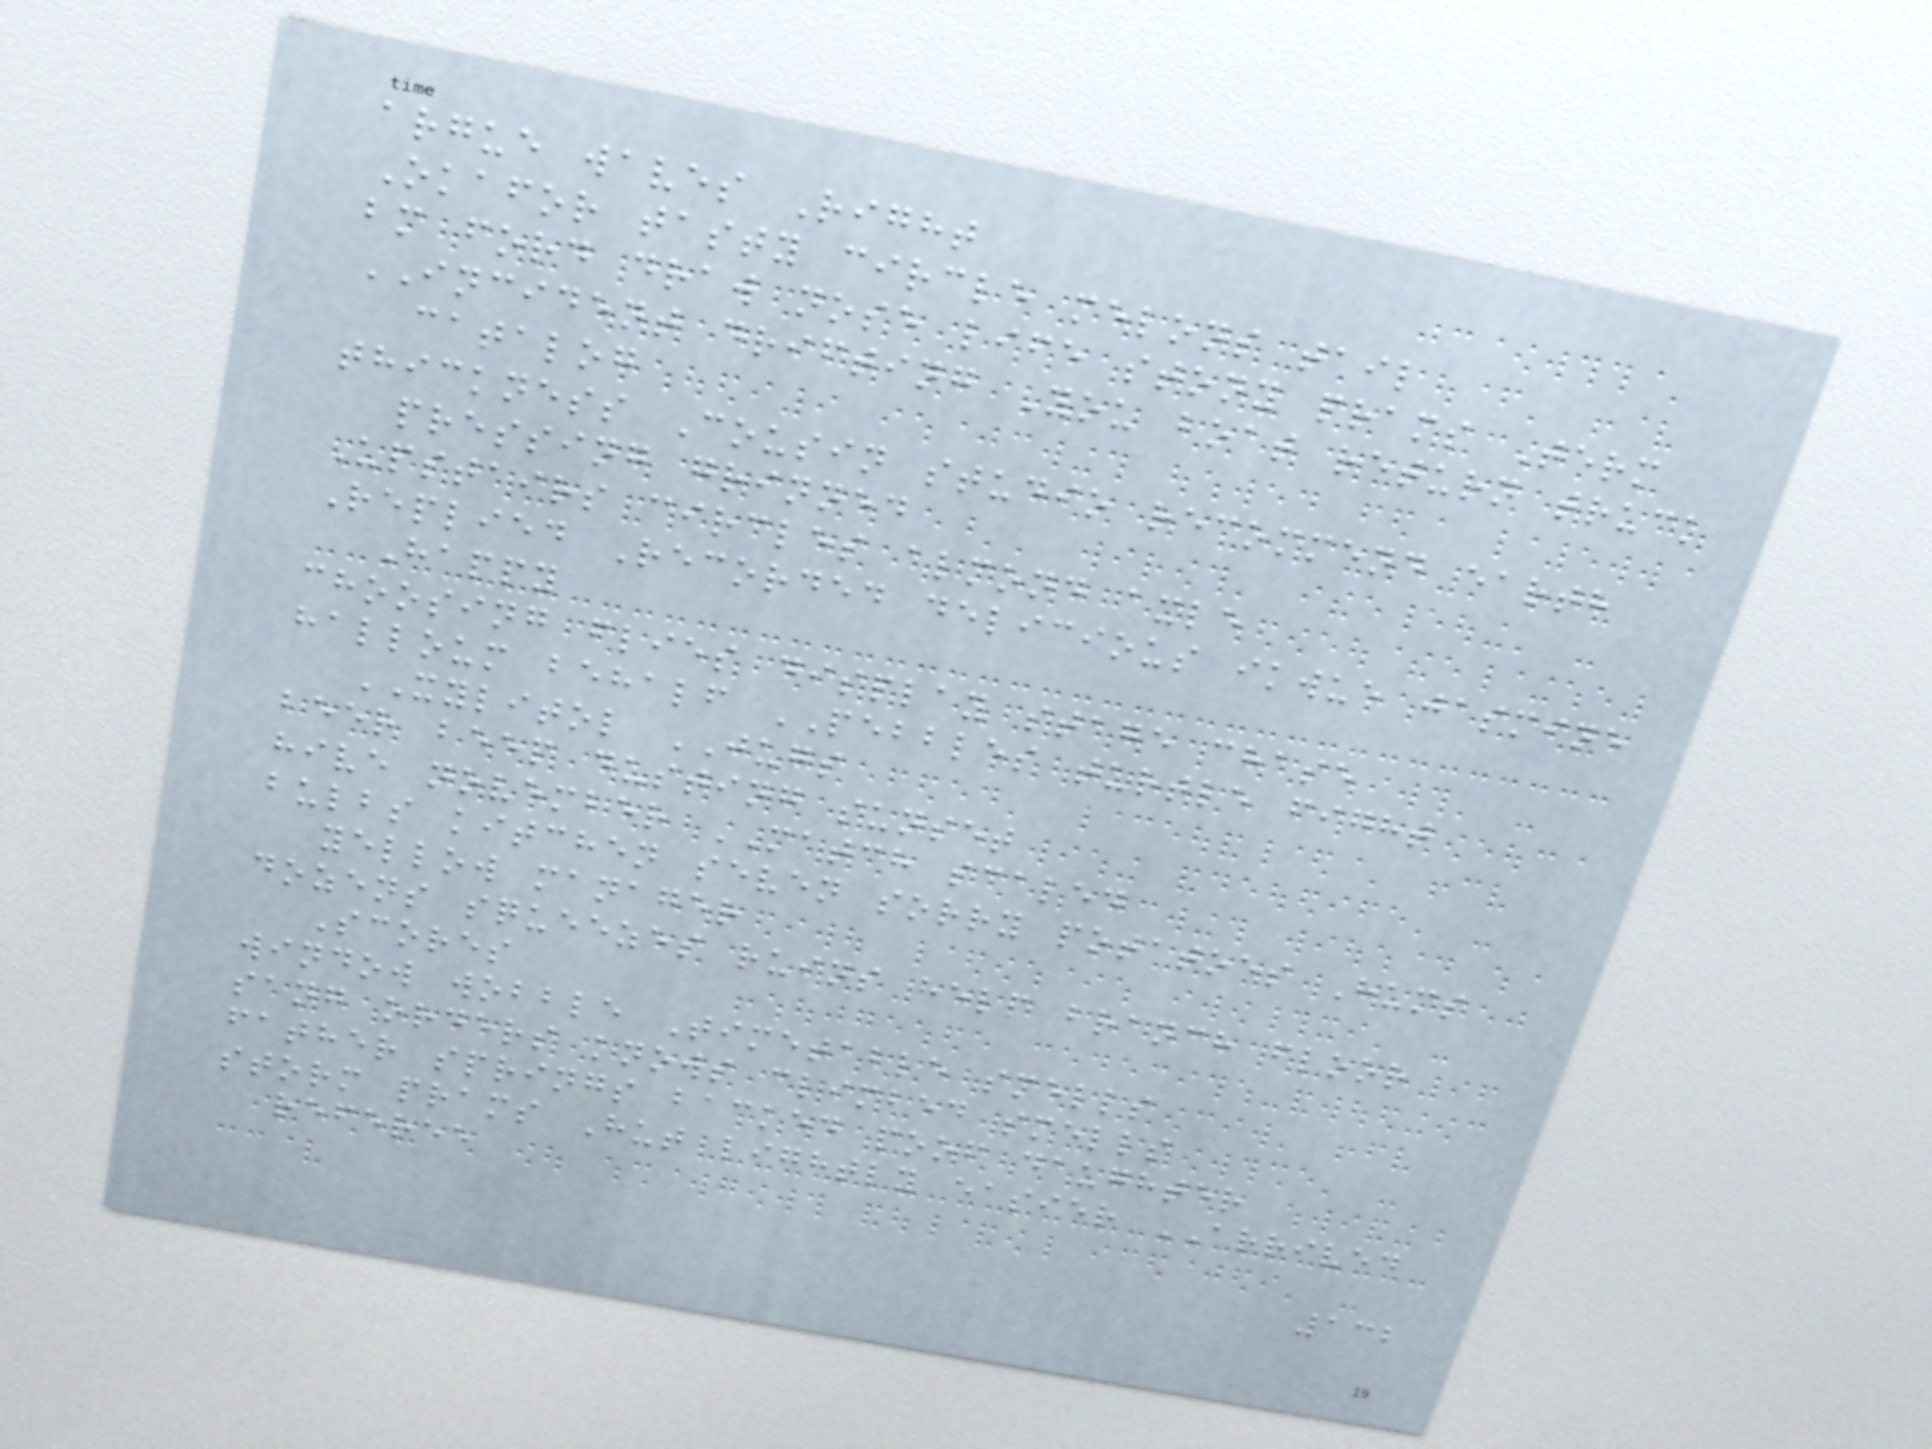argue waves Right
Okafor tasty circle melons tail
bm ford draw nose life stony prams Term
INCIDENT drifting You boat return truck
catalog
thickness Cousin studio recommend earth
pressing grinned
Upstairs circles almond axle
Replied Recorded delicious ikwue jasmine
Happy
choosing flies display stage chase
halloum behalf PEBBLES turtle fight
XYLITOL JUGS
beer beep dusting sunset
hive november MATCH scaled
bulbs kitchen seven sorry potatoes Hums
yellow manager
dozens squeezes ruins help branch floor
Scores
window wobble Timetable smells
sang orders knows climbed smells
father springs backed poof daughter
storm prams Hut lightly easier ARRIVED
referee
132
